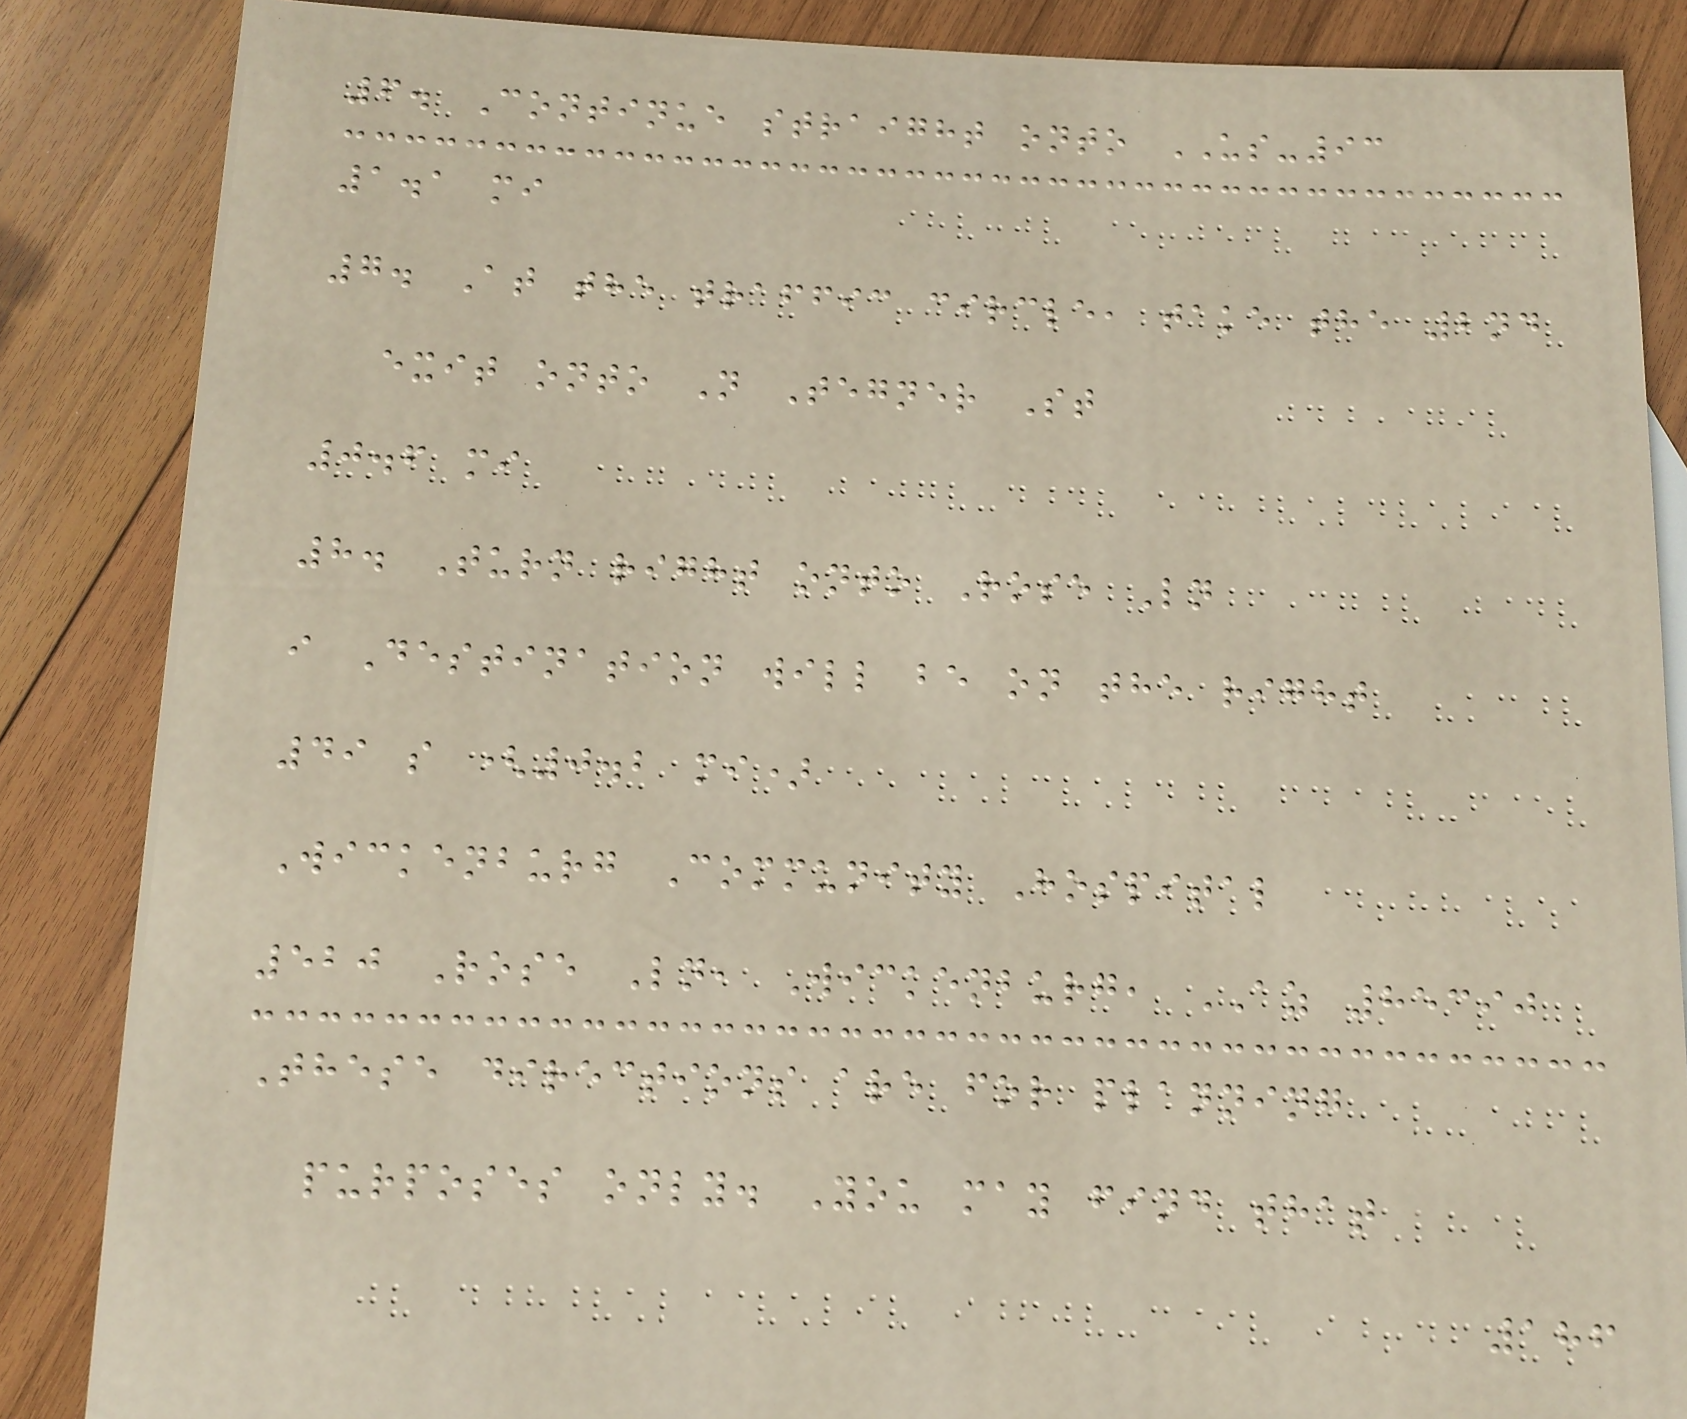6. Continue straight onto US-93
1.1 mi
7. At the traffic circle, take the 2nd
exit onto N Tegner St
0.6 mi
8. Turn right onto Rose Ln
i Destination will be on the right
49 s (0.2 mi)
Wickenburg Community Hospital
520 Rose Ln, Wickenburg, AZ 85390
These directions are for planning
purposes only. You may find that
186
